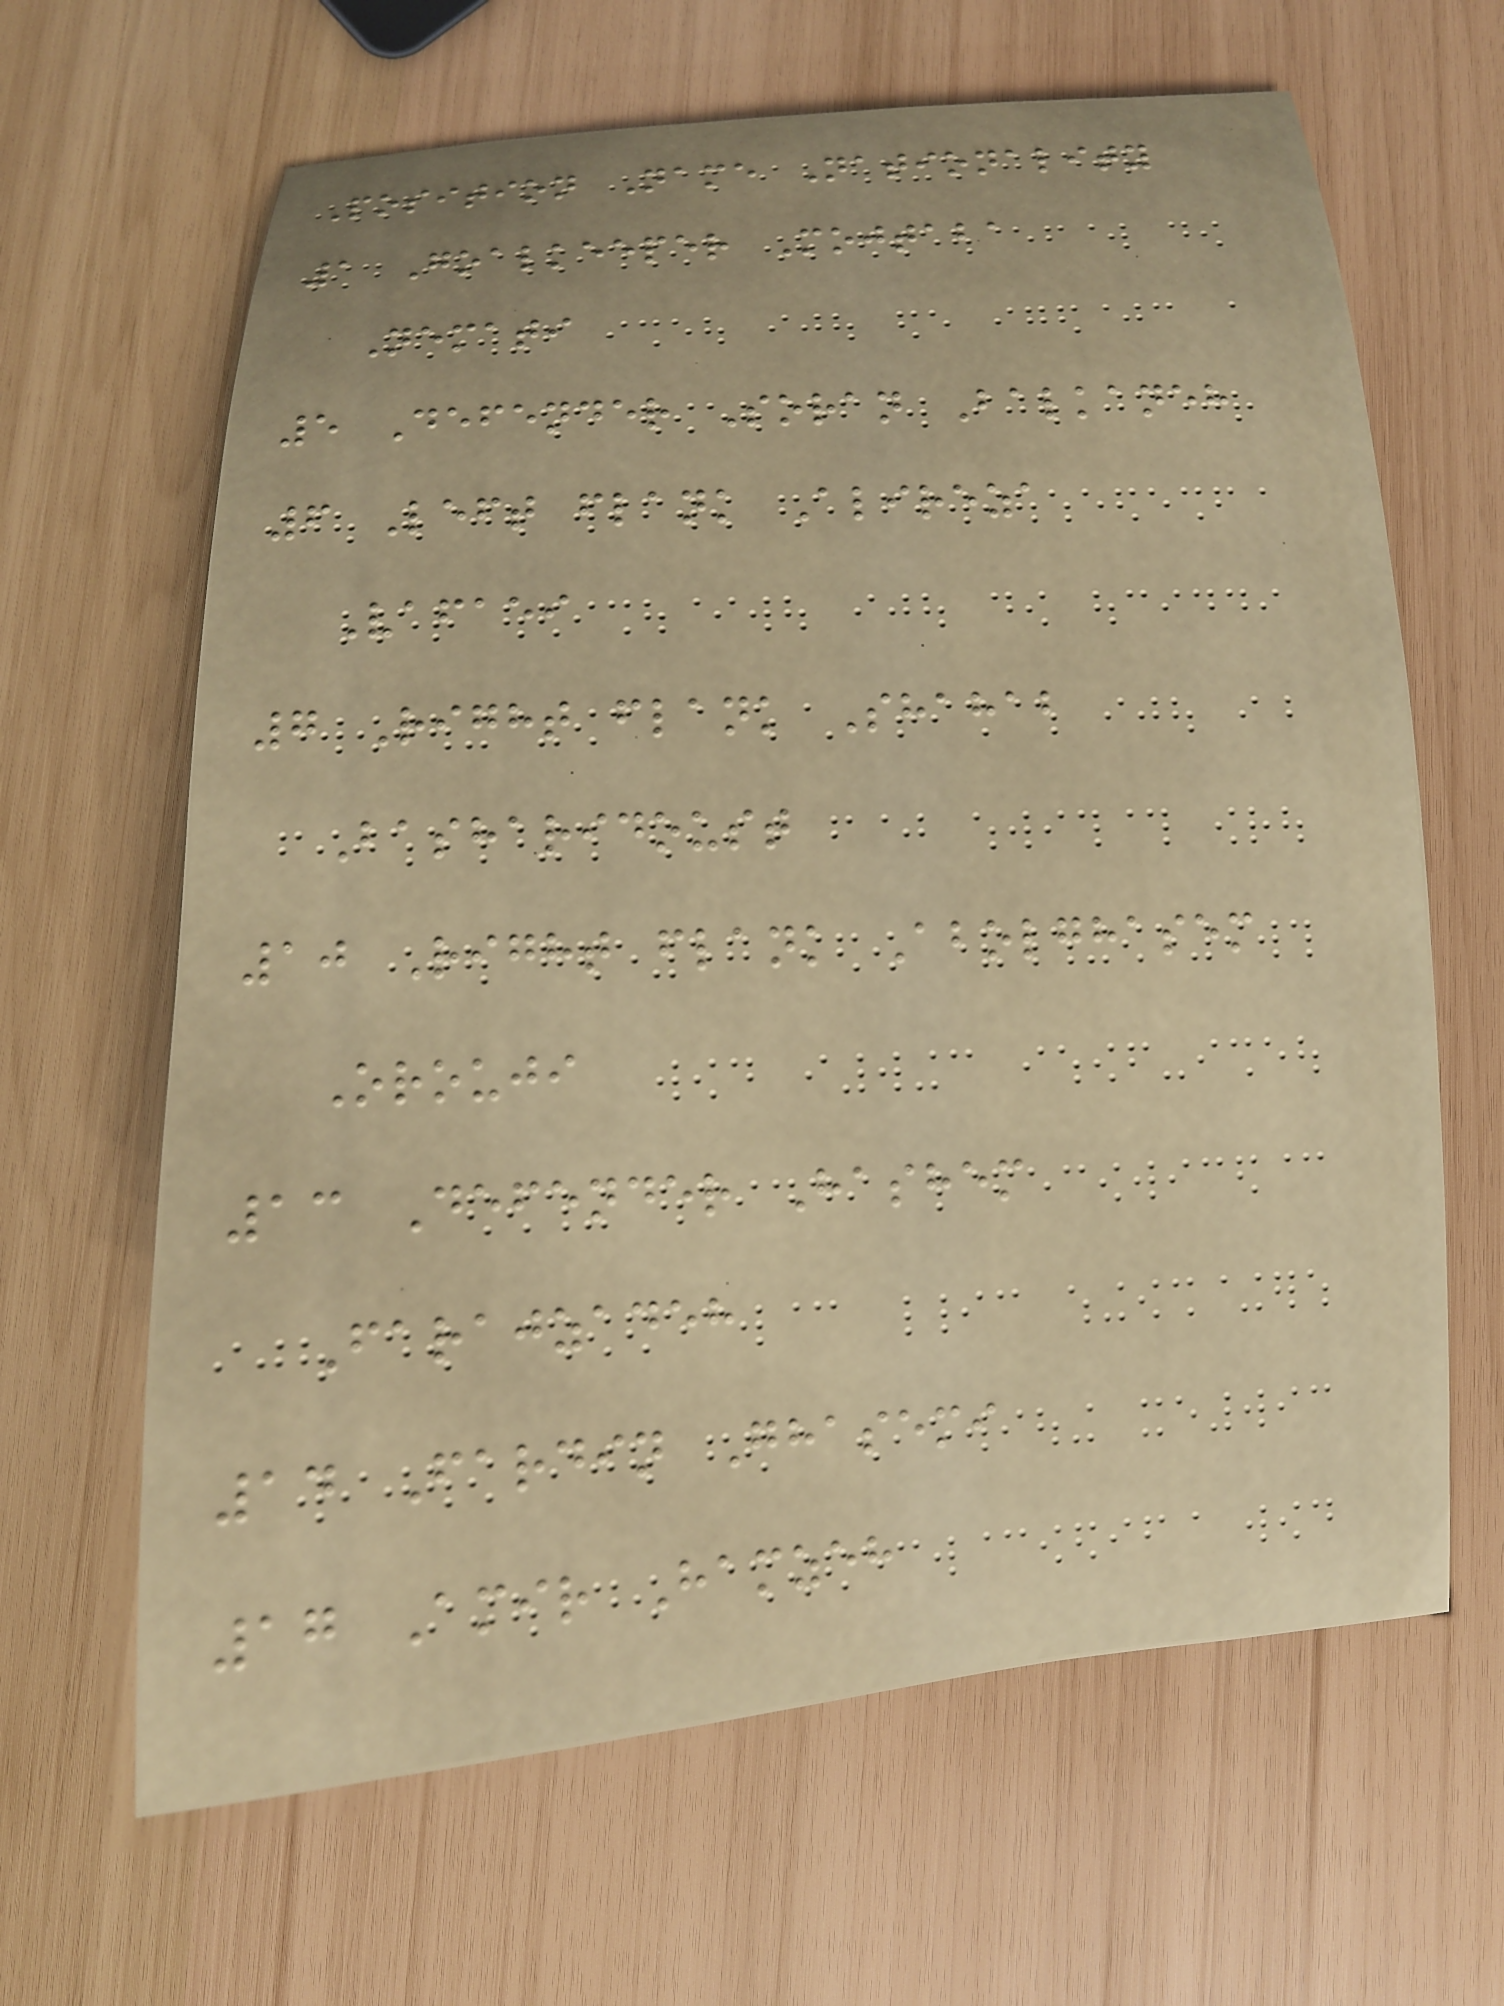Position Name Nationality
1 Goalkeeper Mojtaba
Nemati
5 Defender Soran Balkaneh
6 Left flank Alireza
Vafaei
7 Right flank Shahab
Basharidoust
10 Right flank Abolghasem
Orouji
13 Defender Hashem
Farajzadeh
14 Fardin Ghasemi
17 Amir Hamzeh
